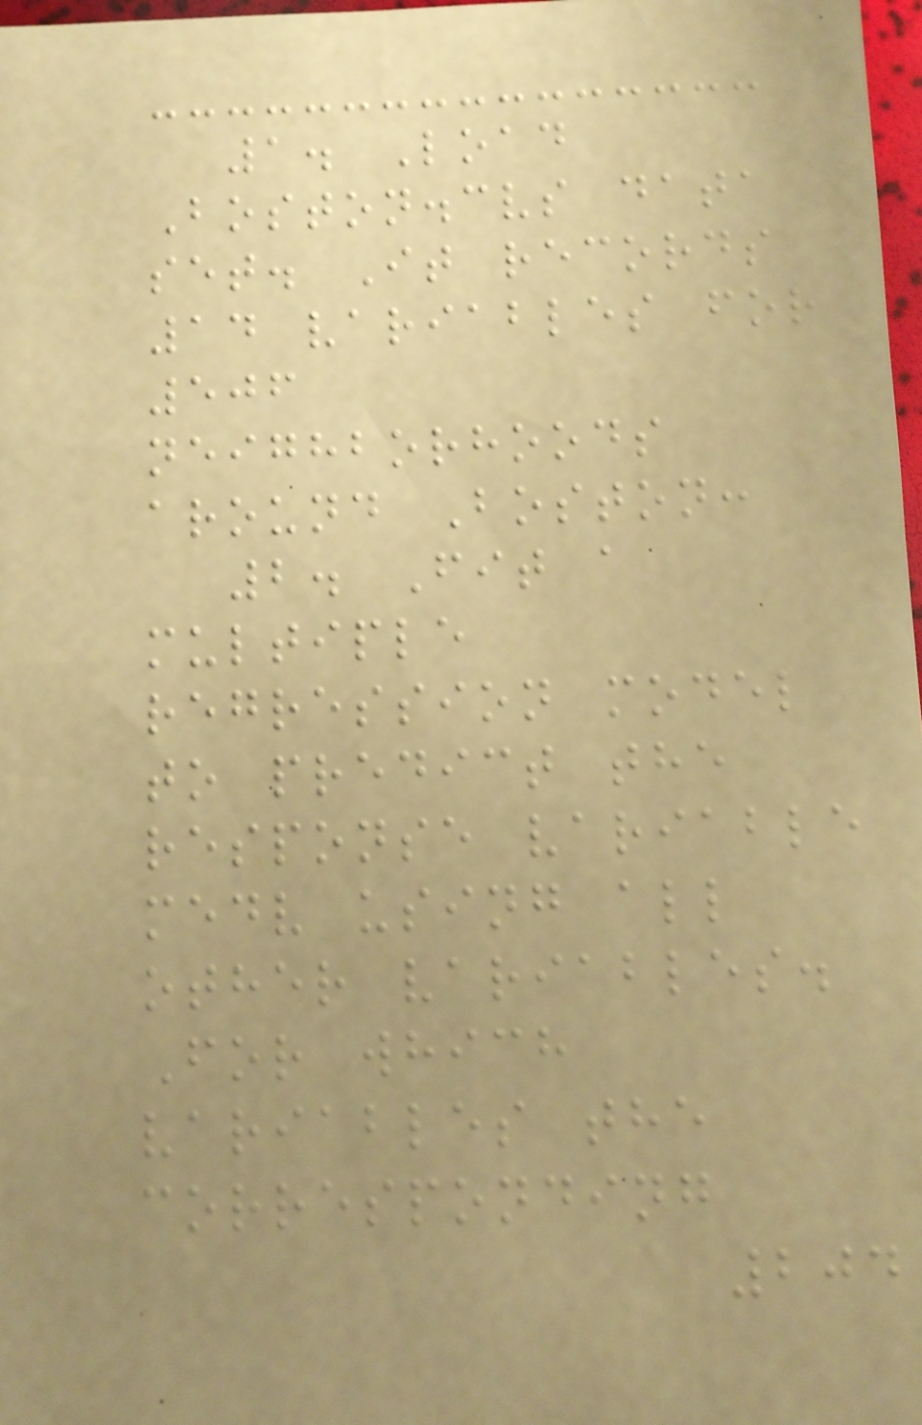1. Load
Boston.cvs data
set. It records
14 variables for
506
neighborhoods
around Boston:
2. Fit a
multiple
regression model
to predict the
response variable
medv using all
other variables.
For which
variables the
corresponding
204
